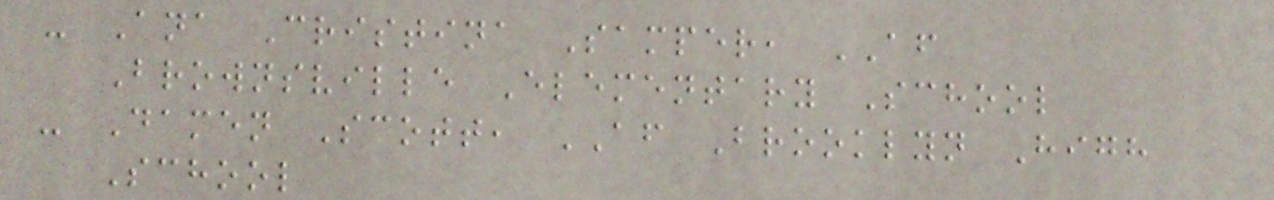- Ana Cristina Samper, AF
Brownsville Elementary School
- Damen Scott, AF Brooklyn High
School
